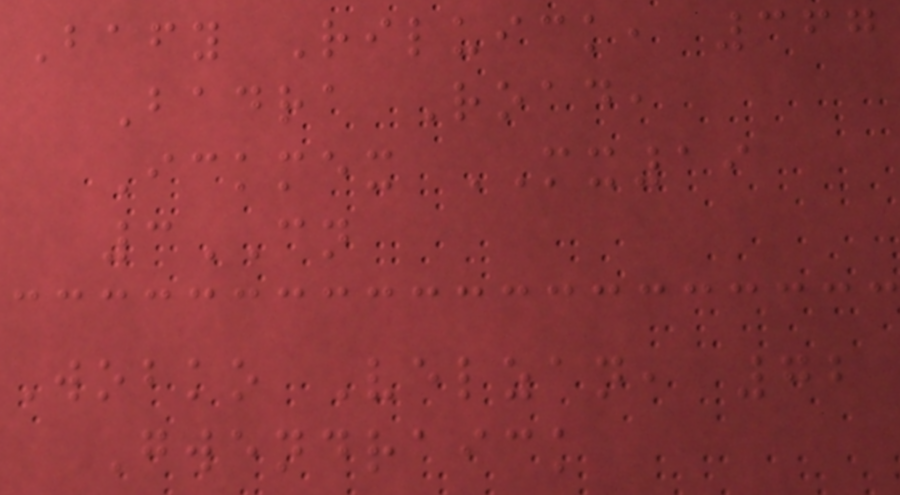Bafy Riluick, 367
Badra Road,
Ickmex MX19
3CN
Wobko Velzan, 72
Gwendraick
